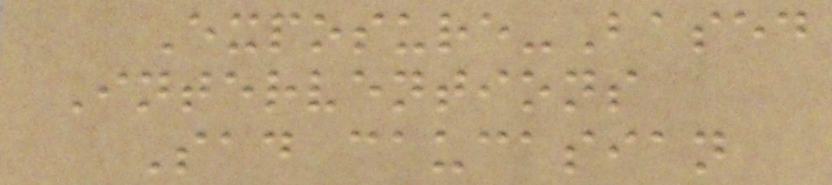Exposure-Based
Interventions
Sad caucasian
